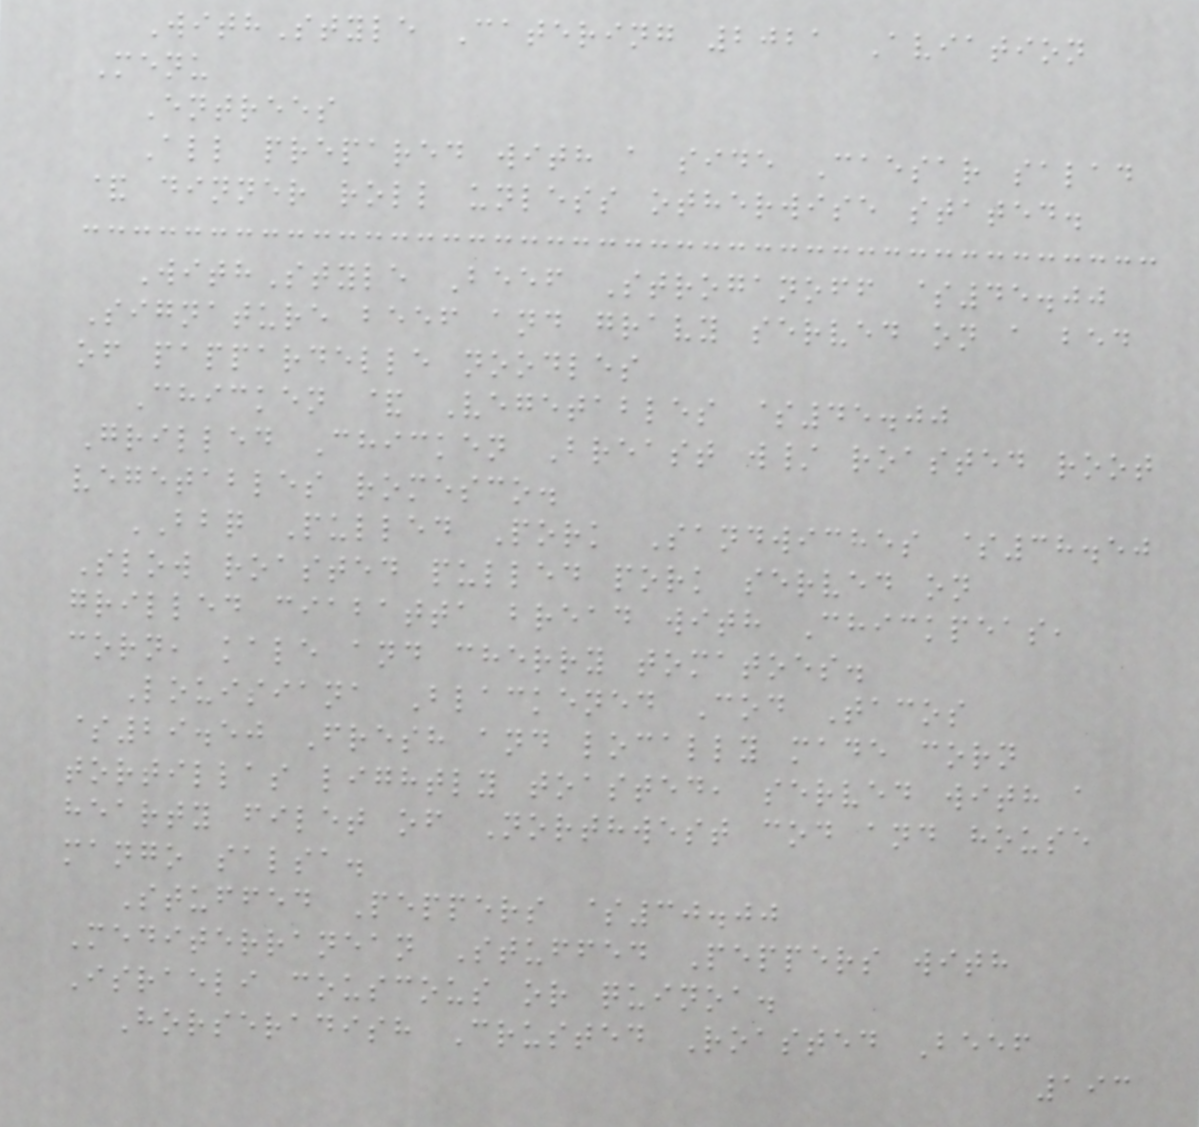WithStyle Catering 2021 Aviation
Menu
Entrees
All prepared with a side Caesar salad
& dinner roll unless otherwise stated.
WithStyle Beef Stroganoff $45.00
Signature beef and gravy served on a bed
of pappardelle noodles
Chicken & Vegetables $45.00
Grilled Chicken Breast w/ roasted root
vegetables romesco.
BBQ Pulled Pork Sandwiches $38.50
Slow roasted pulled pork served on
grilled ciabatta bread with Chickpeas,
corn, kale and cherry tomatoes.
Louisiana Blackened Cod Tacos
$29.50 Fresh and locally made corn
tortillas lightly toasted, served with a
hearty filet of Northwest cod and house
mango salsa.
Stuffed Peppers $30.00
Mediterranean Stuffed Peppers with
Israeli couscous or quinoa.
Horseradish Crusted Roasted Beef
193
